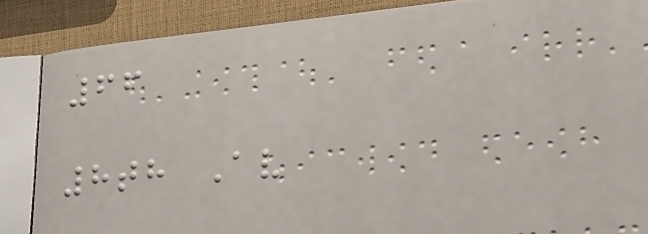66
8th Av
